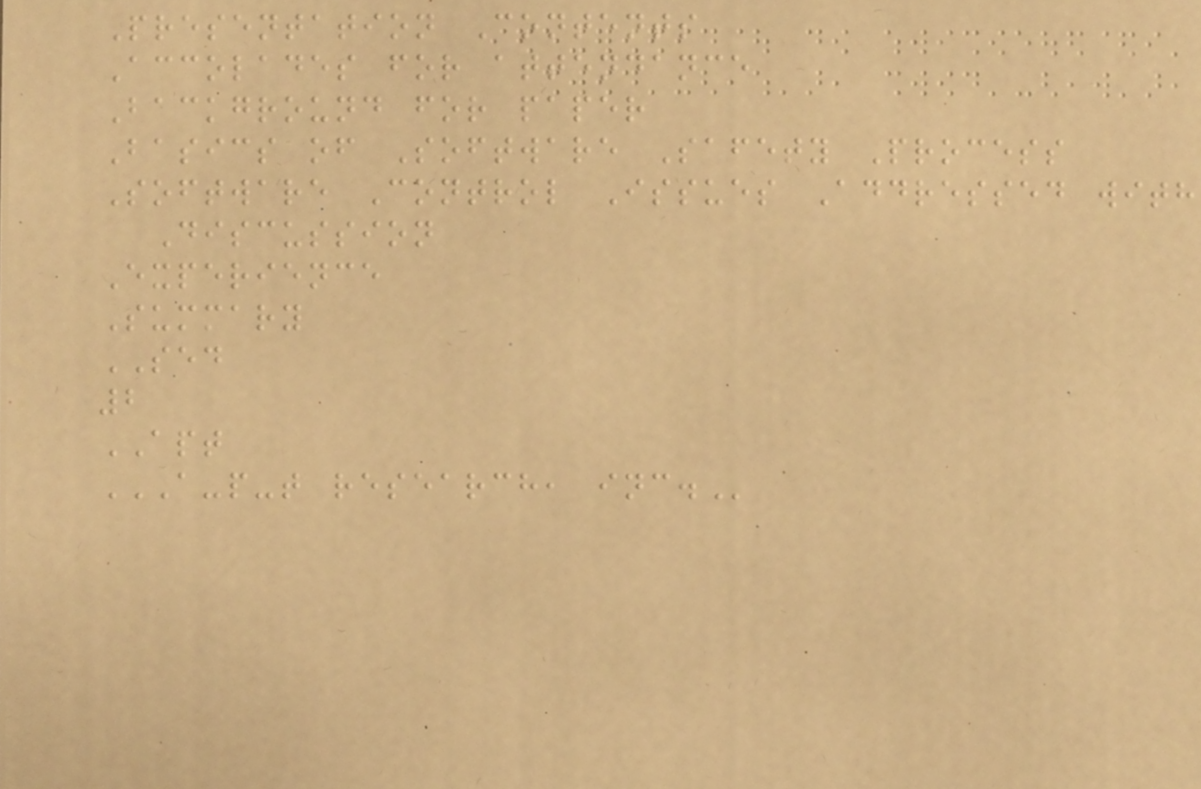Presentation Contents
Accolades for attendance
Background for paper
Basics of Software Safety Process
Software Control Issues Addressed with
Discussion
Experience
Summary
SED
2
APT
A-P-T RESEARCH, INC.
